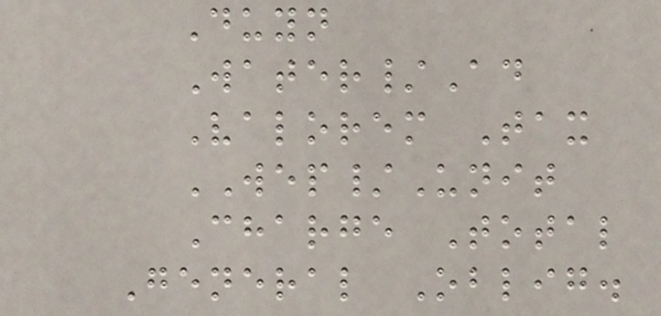Duyn
Water/Ad
Valorem Tax
WEP/Unit
Charge Total
General Oblig.
